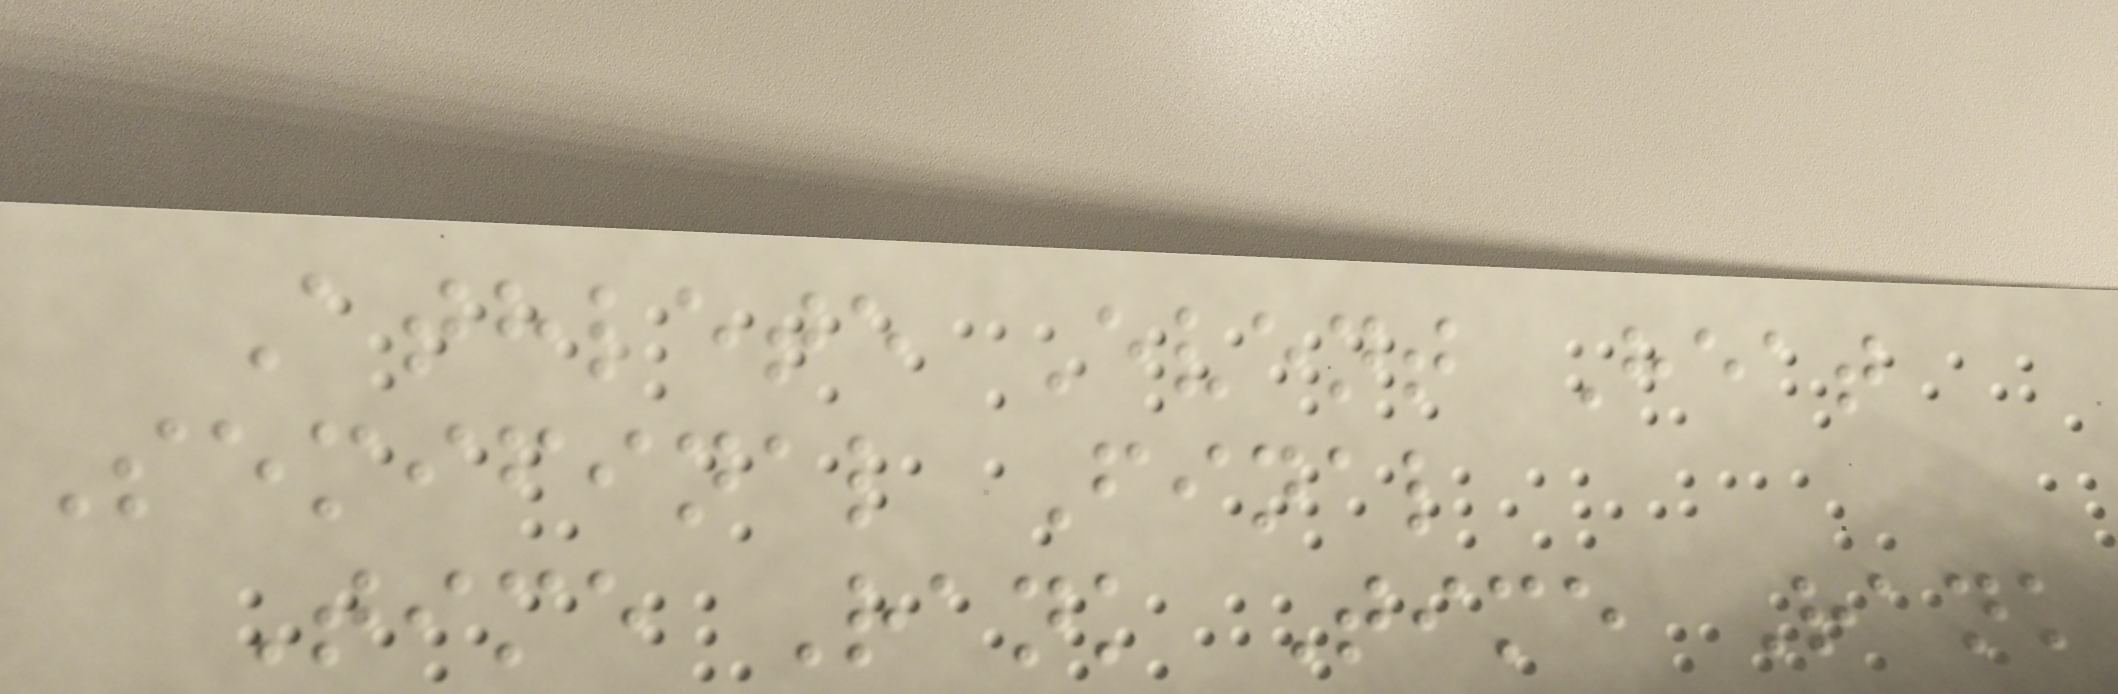Athlete Event Heat
Semifinal Final
Time Rank Time Rank
